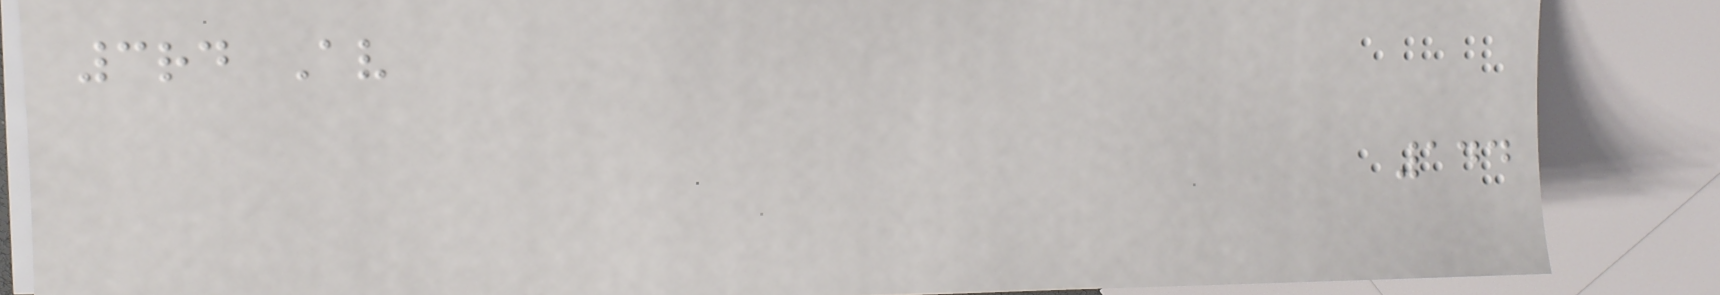3rd Av
144
